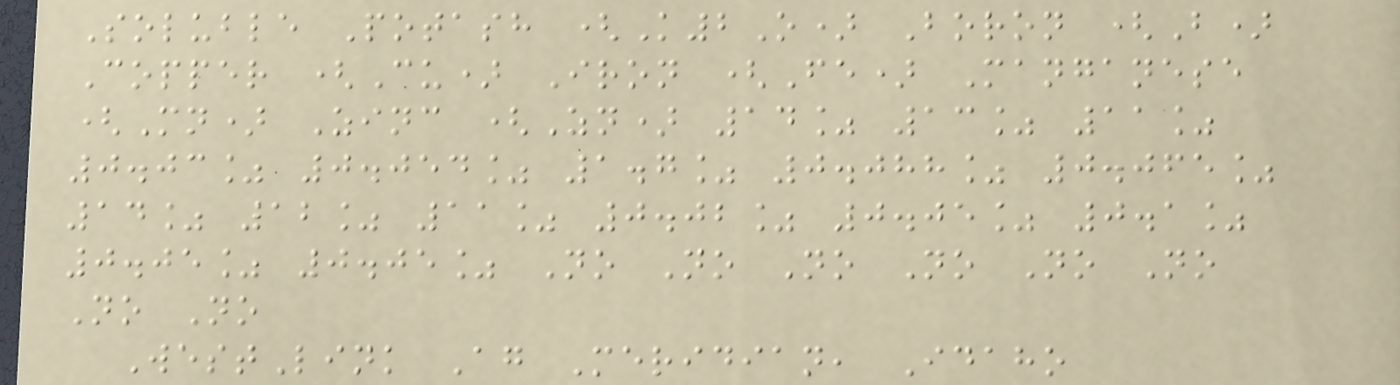Soluble Potash (K2O) Boron (B)
Copper (Cu) Iron (Fe) Manganese
(Mn) Zinc (Zn) 14% 13% 11%
0.03% 0.054% 1.7% 0.088% 0.065%
14% 12% 11% 0.02% 0.05% 0.1%
0.05% 0.05% No No No No No No
No No
WestLink Ag Meridian, Idaho
